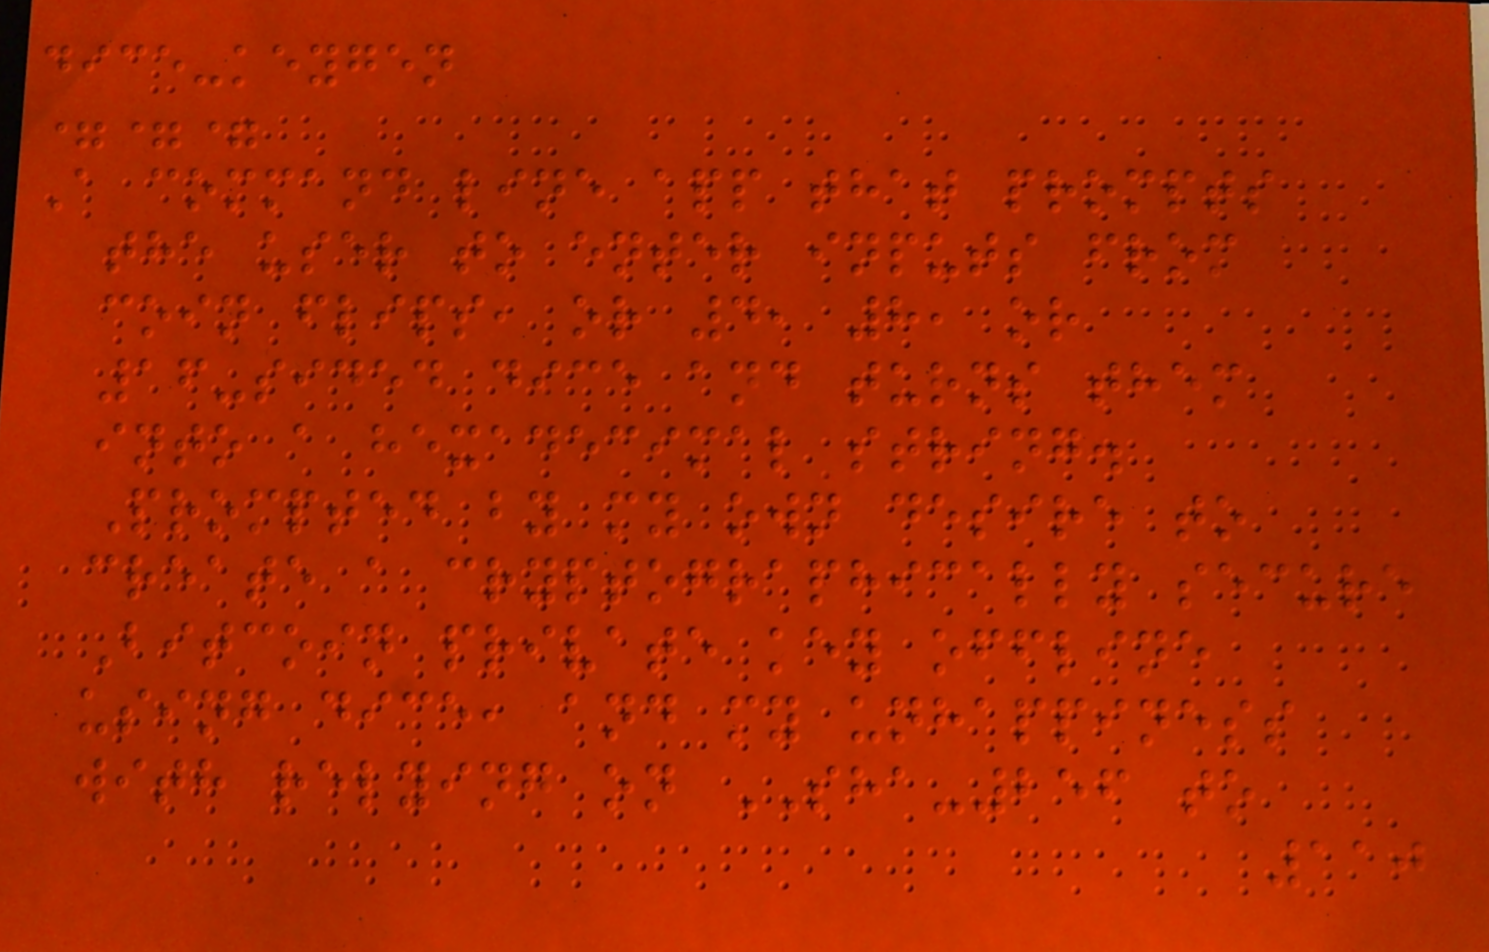dice-keygen
===
A command line app that prompts
the user to enter inputs from
coin flips, or 4, 8, or
16-sided dice and turns them
into a hexadecimal string.
Prompted by my own desire to
create a cryptographically secure
Bitcoin private key offline
using dice, and my unhappiness
with relying on SHA-256 to
110
